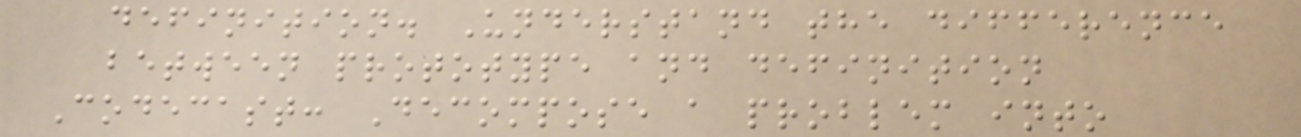definition. Understand the difference
between prototype and definition
Codecast: Decompose a problem into
